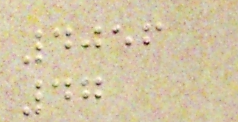4056
47
